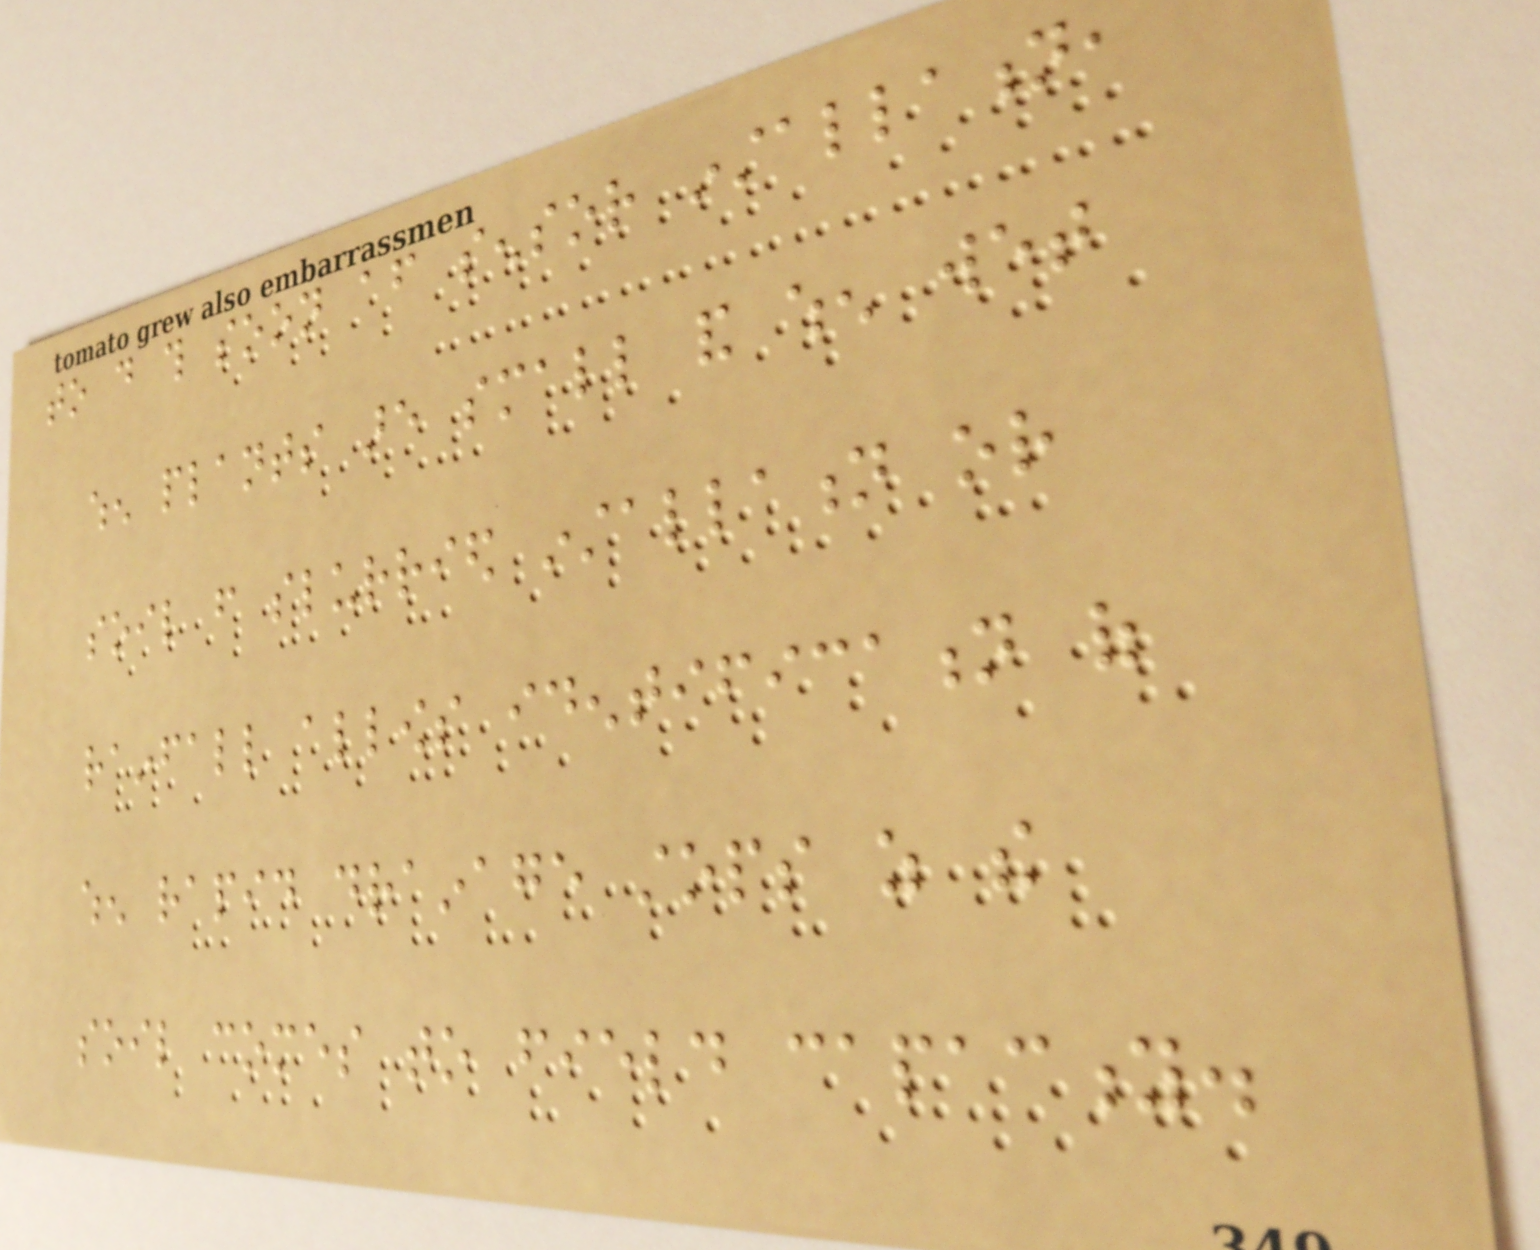to do this soon after sensor installation,
when plants are small and when wet
soil from slurried installation or
rainfall allows identification of
when rapid drainage stops as the
soil comes to field capacity.
